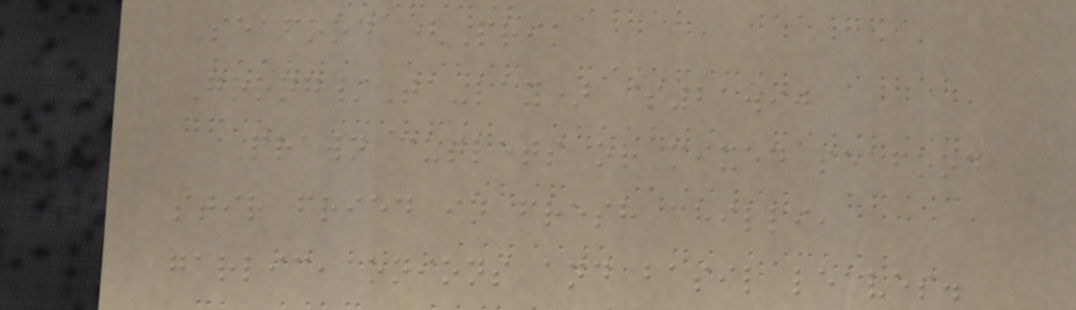Seafood (Prik
Goong/Ta-lay) $21.90
Prawn cutlets or mixed seafood
stir fried in fresh chilli,
garlic, onions and basil leaves.
